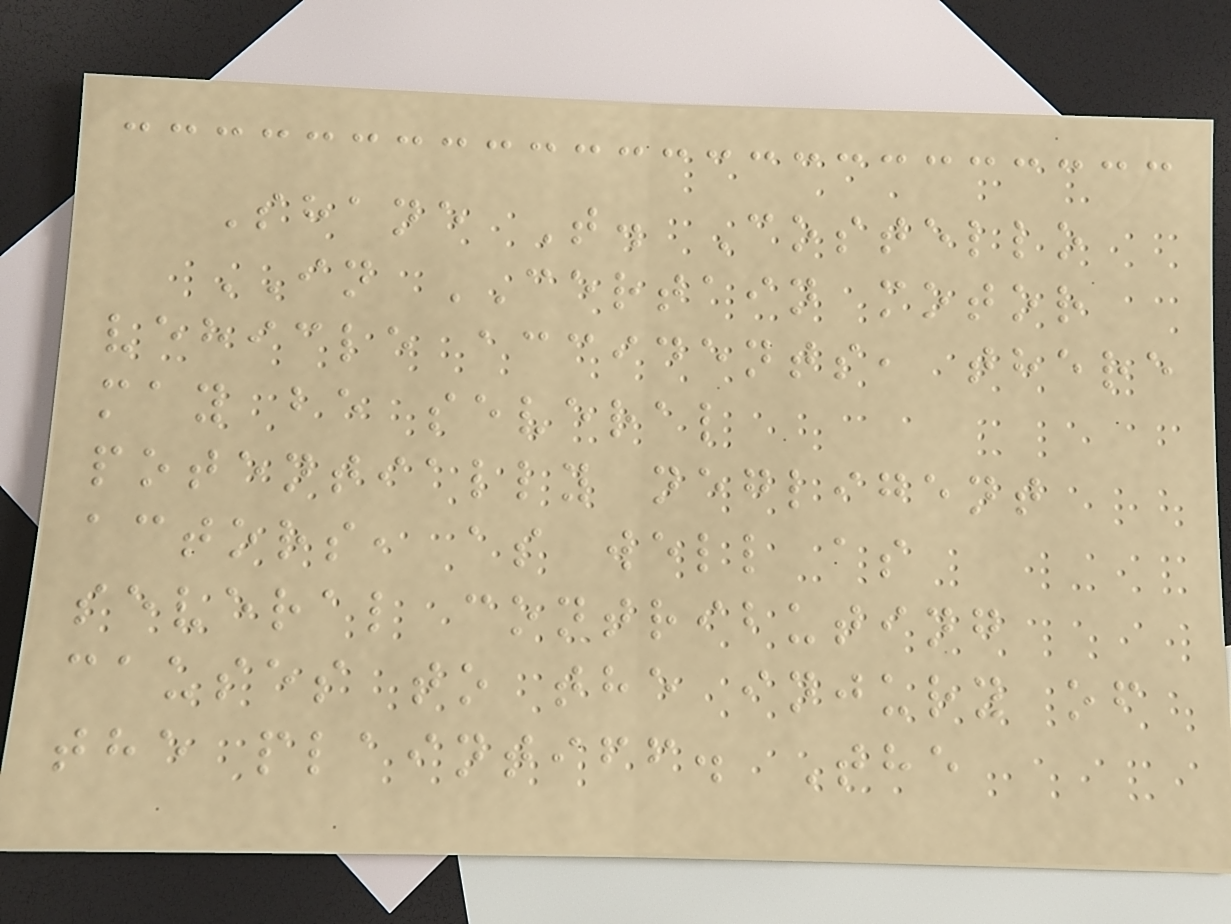Shane T. Costello
IN CERTAIN motor
vehicle accidents, there
may be several
potentially negligent
actors, as well as
several contributing
causes to the injury of
the plaintiff. The
